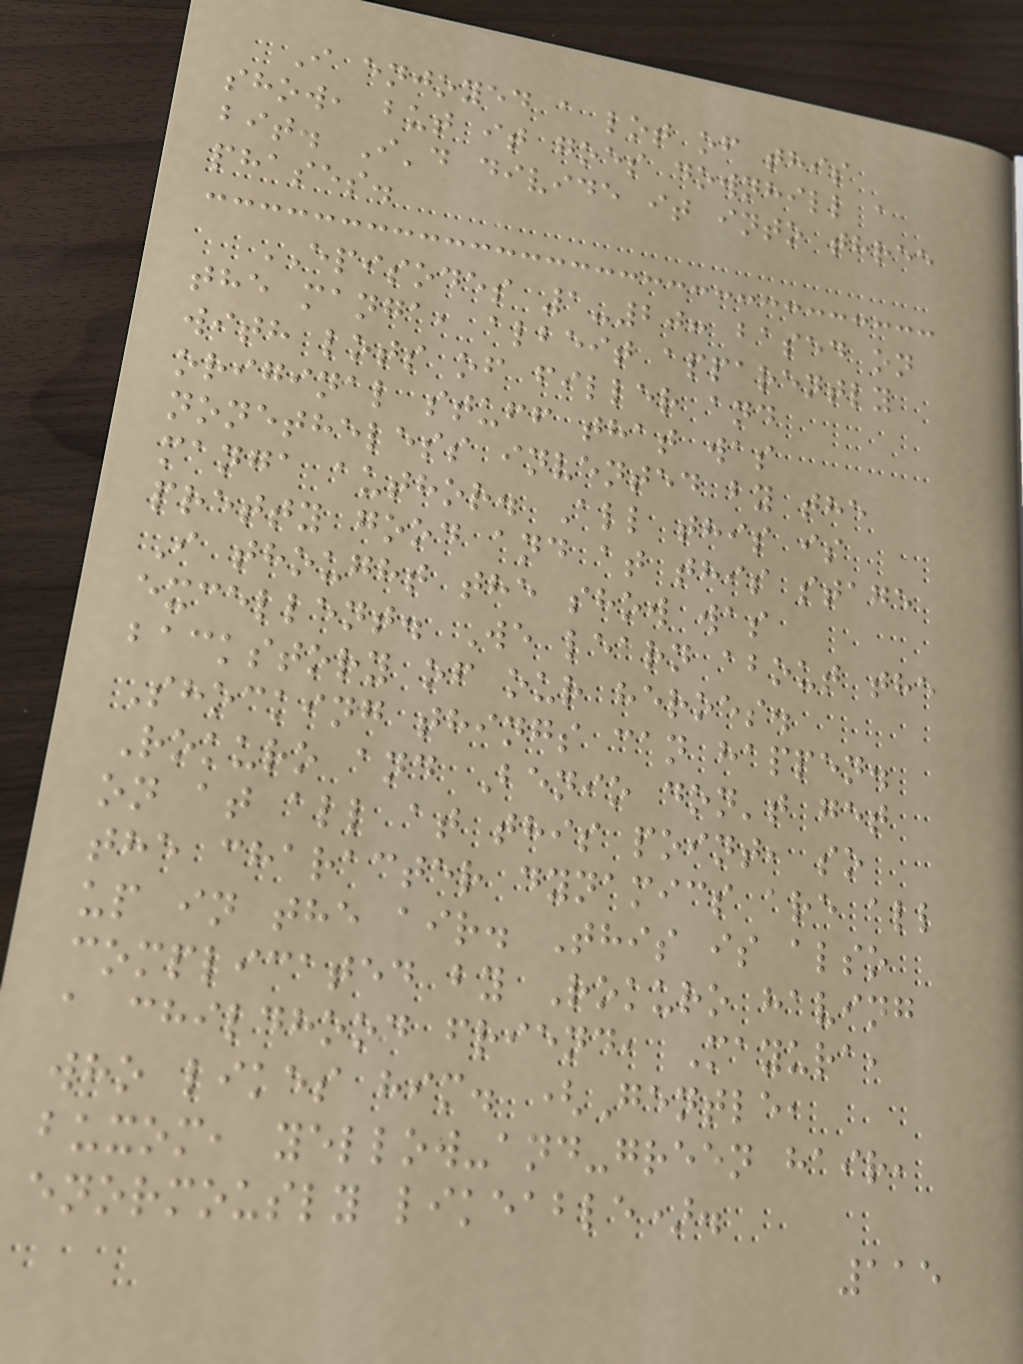I enjoyed a lot of this
show, but it goes downhill a
bit. I'd divide it into three
phases.
EPISODES 1-20: based on
the manga, albeit apparently
with lots of filler and
original stuff that was
nonetheless invented by the
manga author. All this is
pretty good and at this stage
I thought the show was
excellent. We learn about the
backstory of our heroes.
Shocking things can happen.
Rokuro and Benio don't get
on at all at this point, so
the character dynamics are all
up in the air. This is also
complicated by Rokuro having
a childhood friend, Mayura,
who likes him. (Gentle,
buxom, yellow-and-green hair,
enormously likeable).
115
